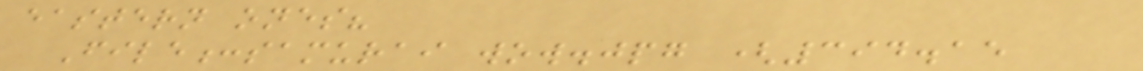eastern ones?
File:samurai wow.jpg (394.15
